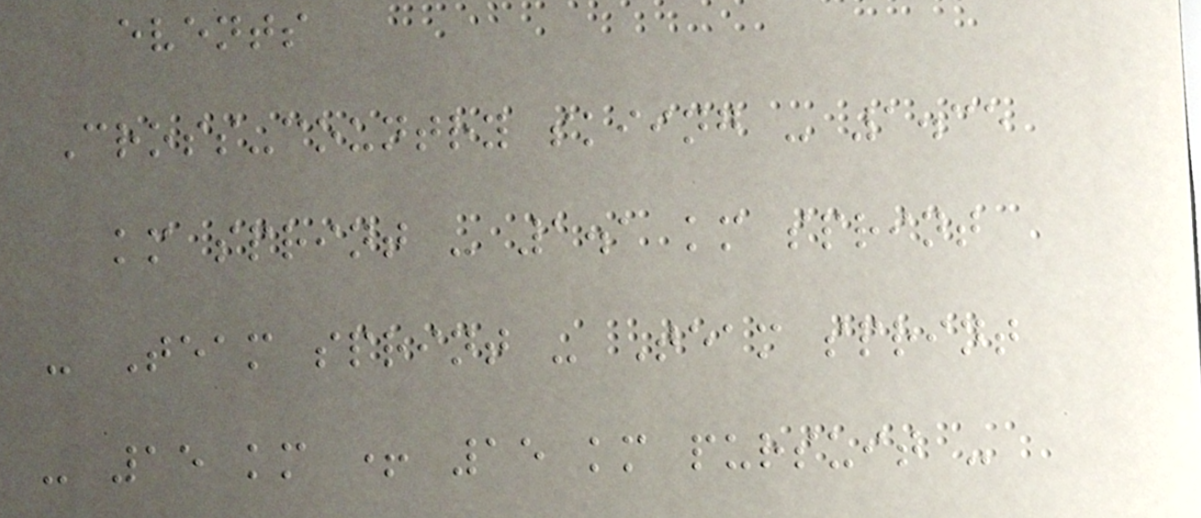events
Cross-country skiing - 1.35
km sprint - 1.1 km sprint
- Team sprint - Team sprint
- 15 km + 15 km pursuit -
